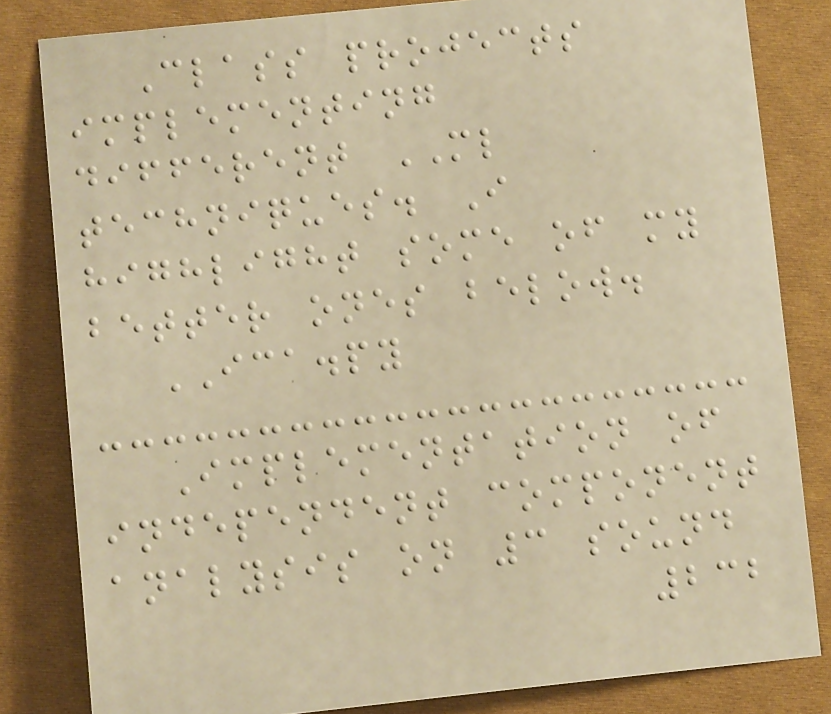Class projects
implementing
different ML
techniques. I
highlight some of my
better ones below.
ICA.py
Implementation of
independent component
analysis on 3 sound
232
